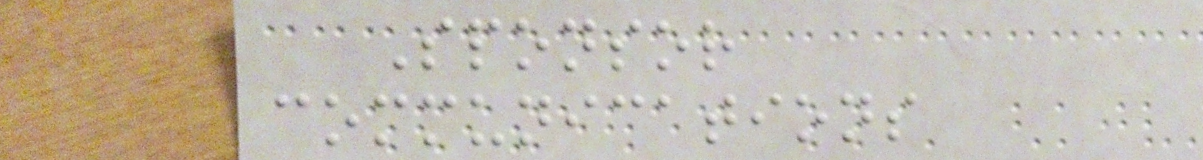Sponsor
communications
